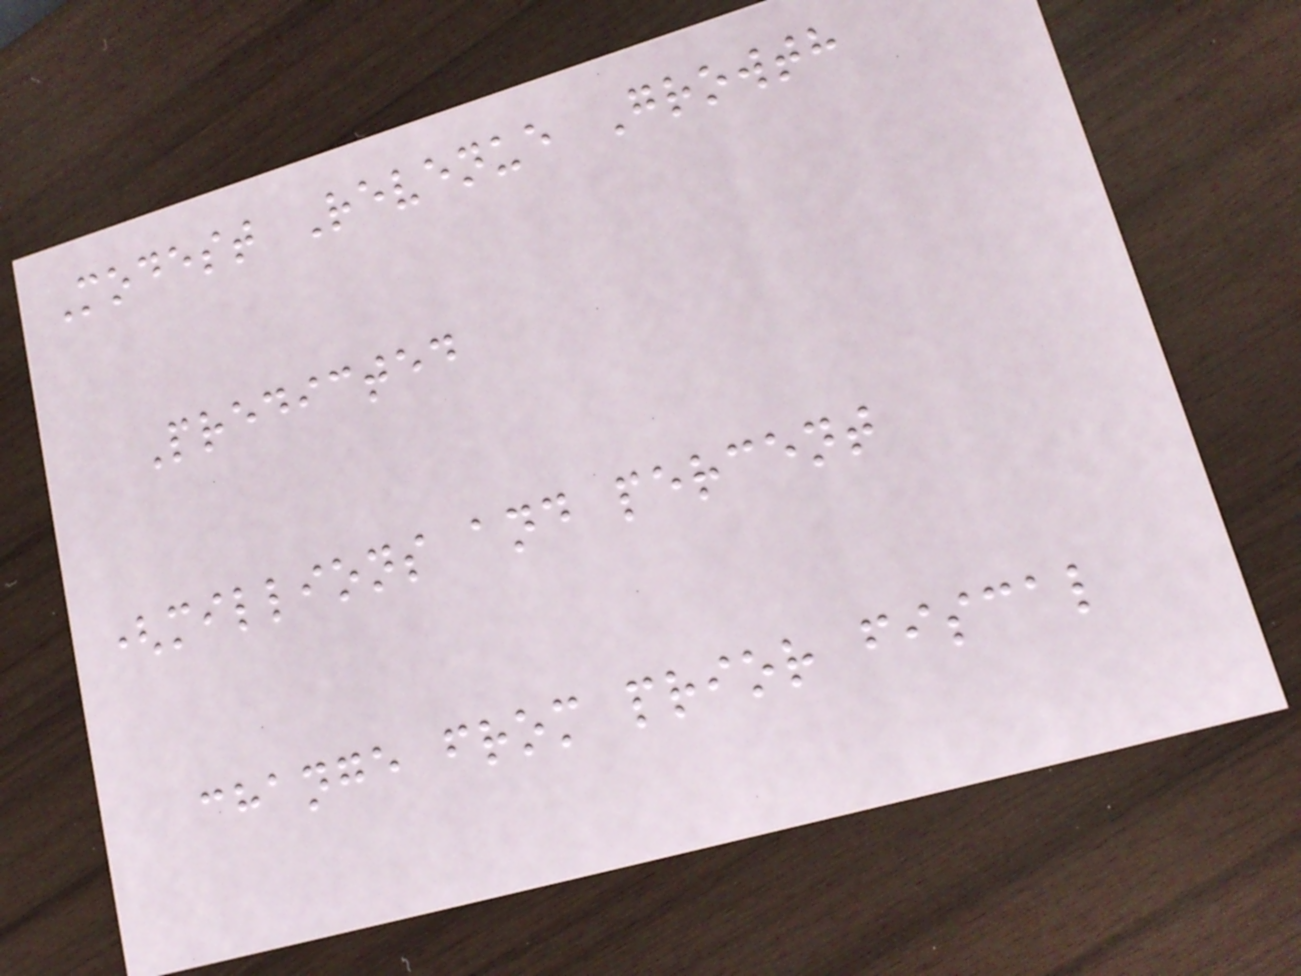Modest Revenue Growth
Predicted
(millions and percent
change from prior fiscal
